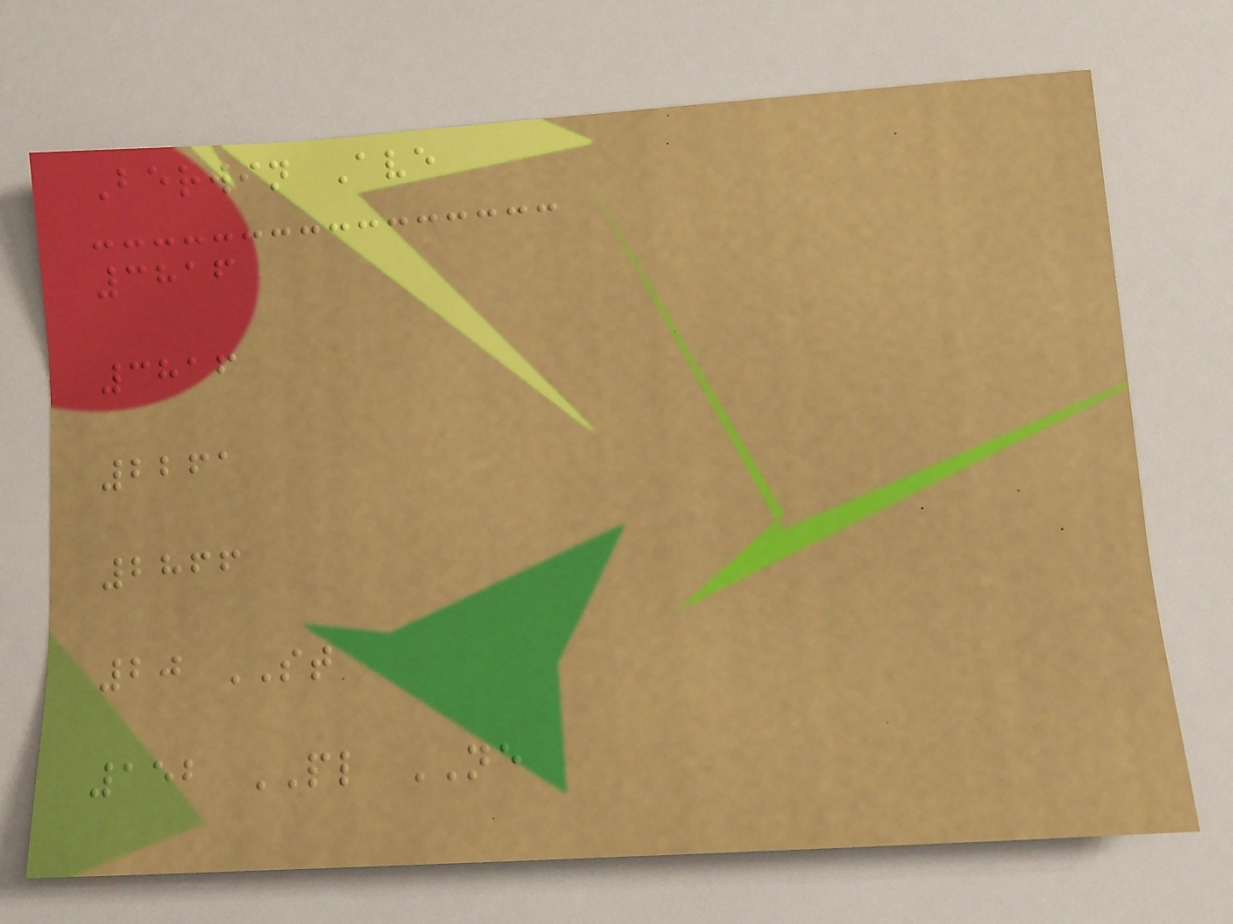Berwin Ave
3816
3816
2261
2866
20 ST
152 PL NE
